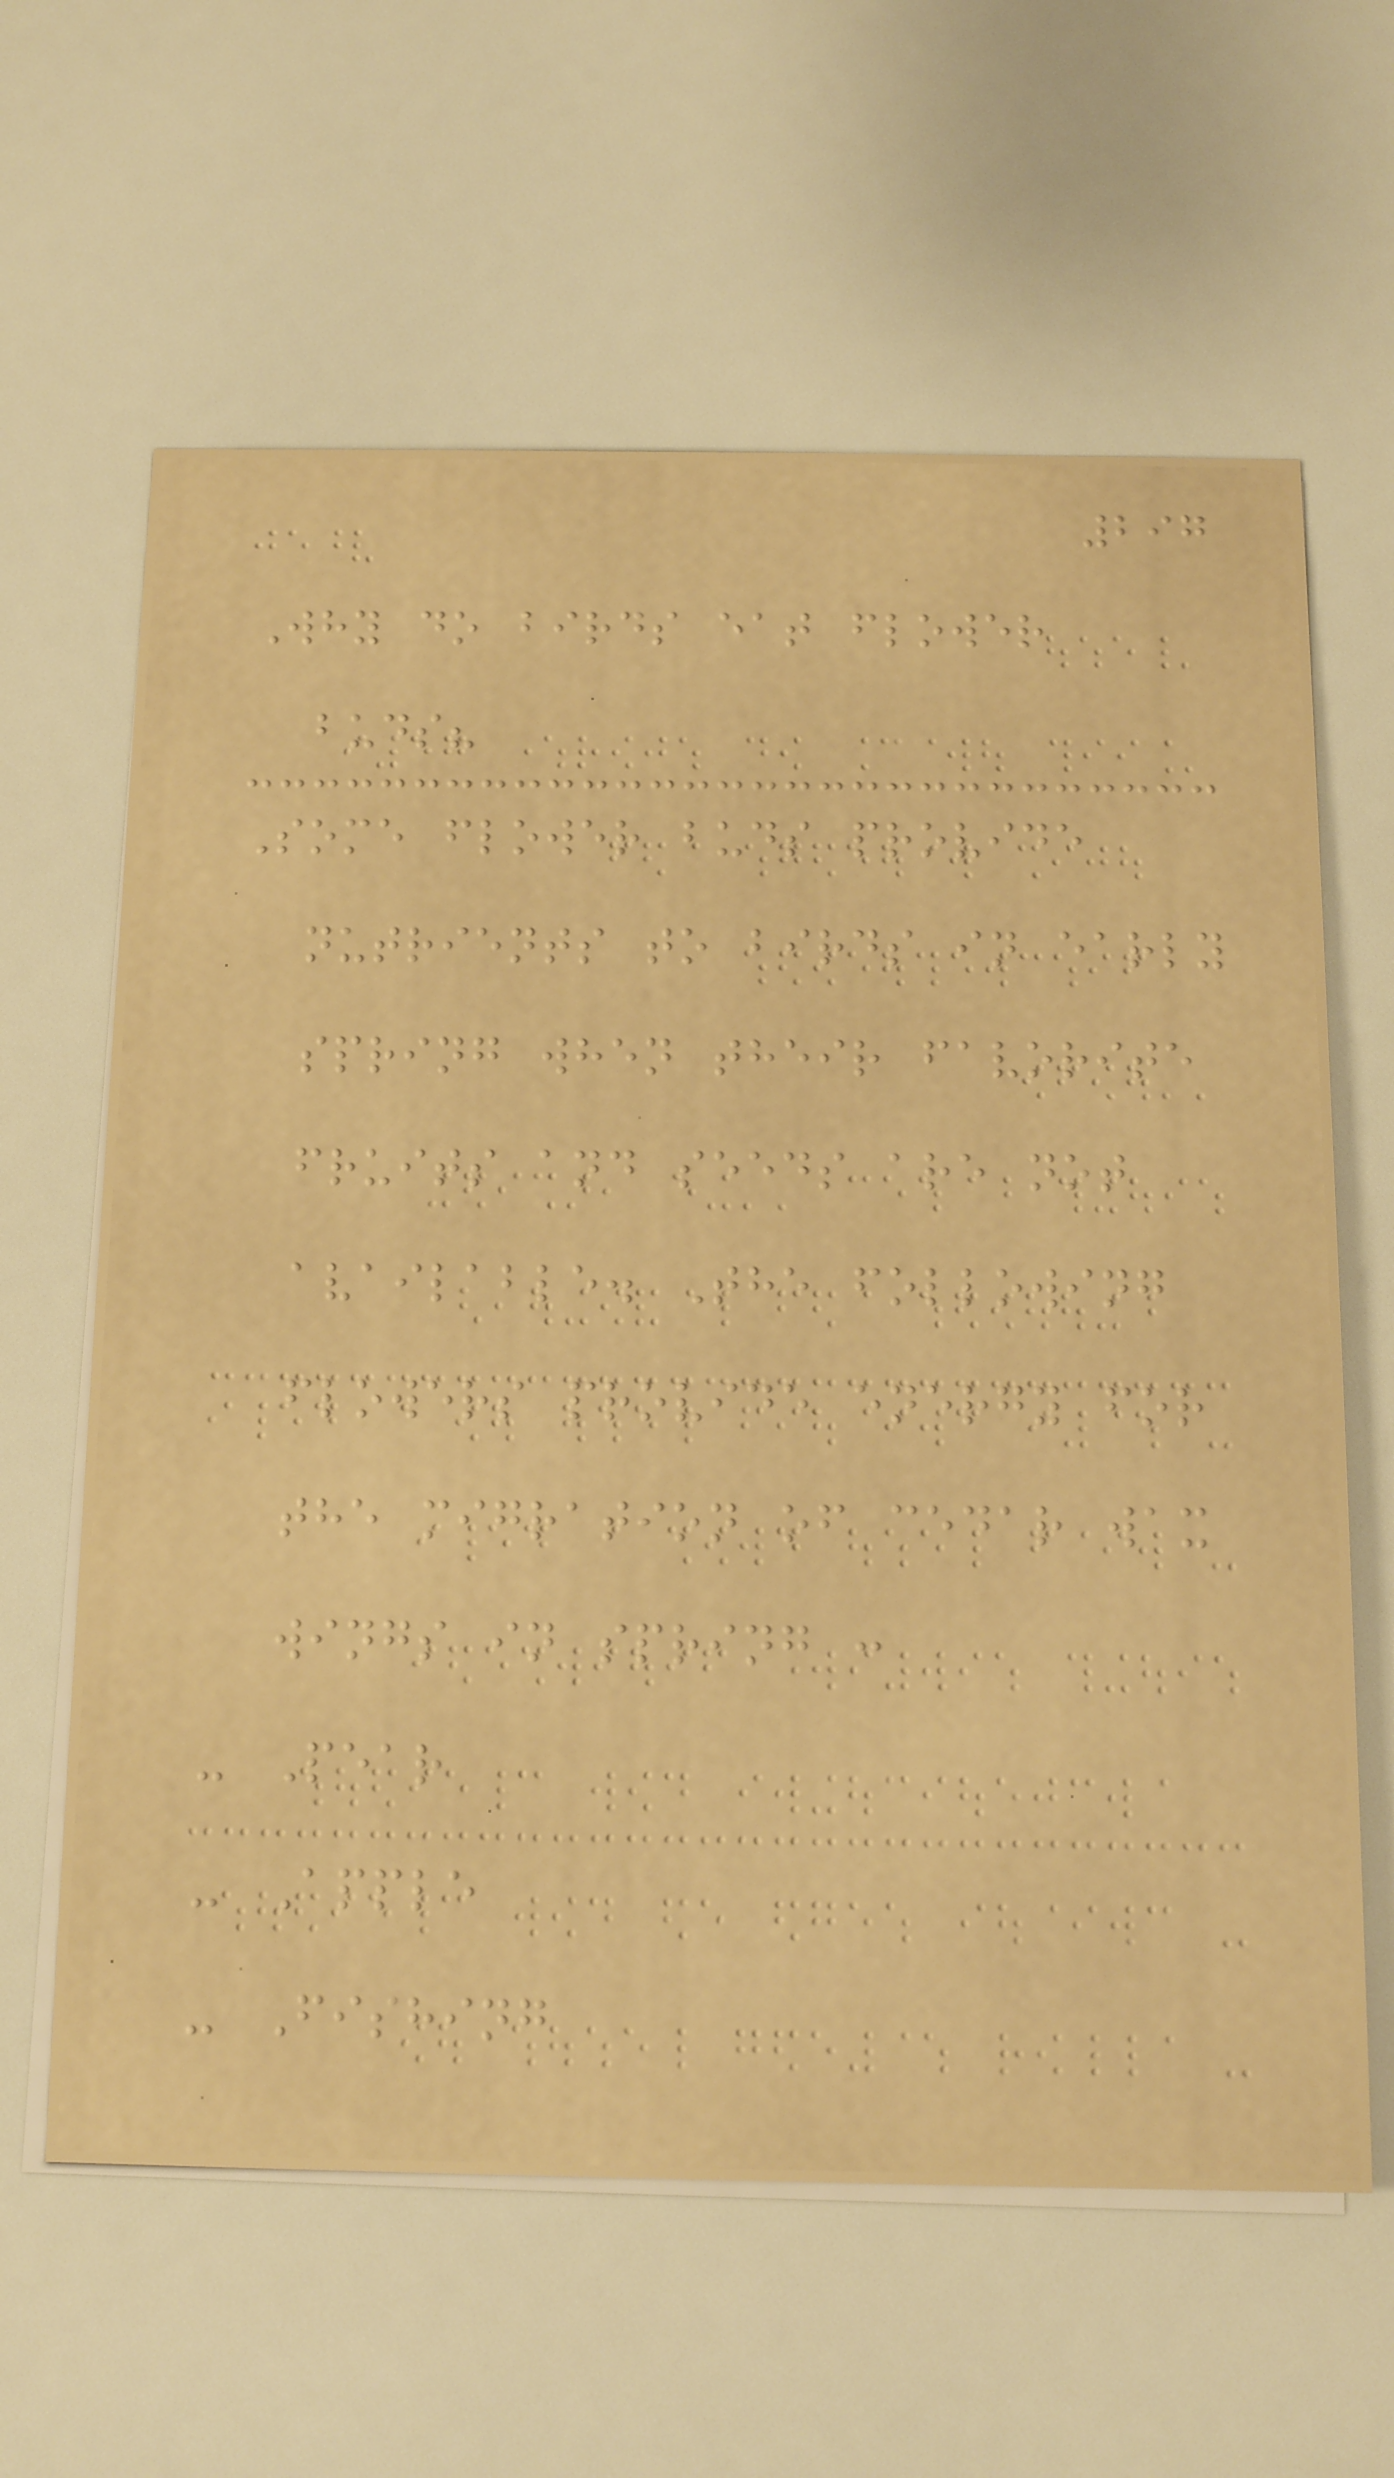297
Why do birds eat flower
buds?
Some flower buds provide
nutrients to birds in early
spring when their favorite
fruits and seeds are not
available. The following
flowers provide energy for
the migration of cedar wax
wings in spring :
- Pear
- Apple
- Fishing
